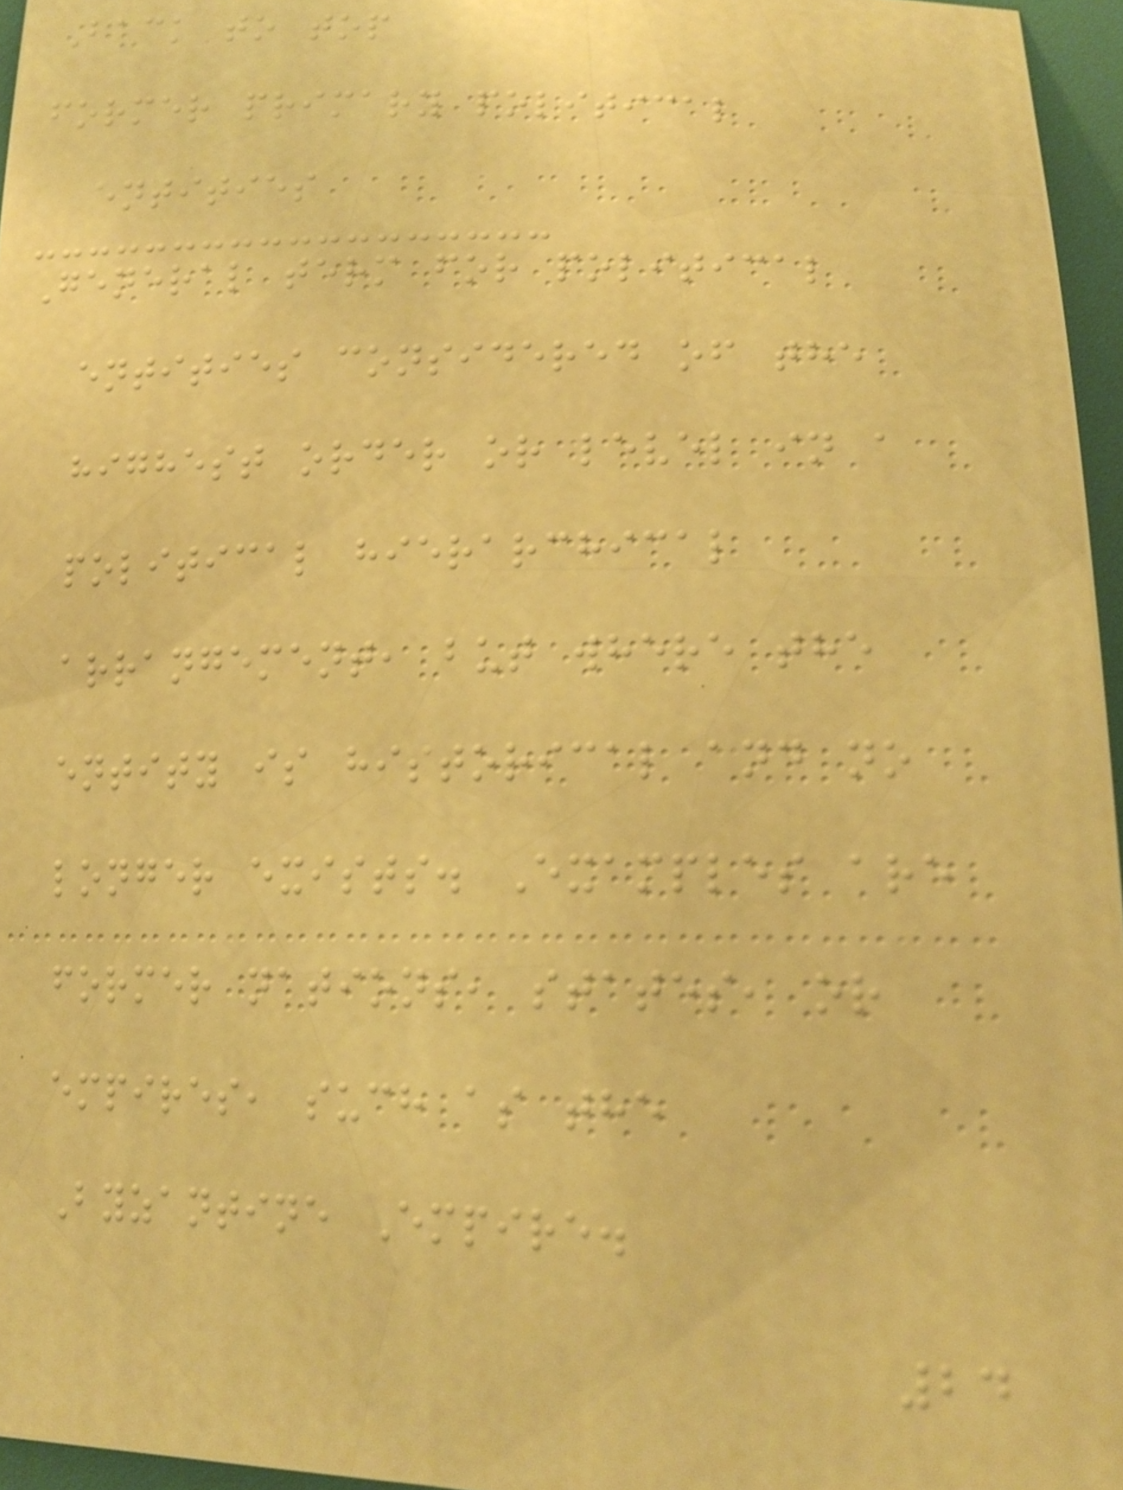Back to top
former primary political
entities
General term for political
entities considered of the
highest order or level in a
political hierarchical
arrangement, but where the
entity is historical and no
longer exists. Examples are
former nations, states, or
empires, such as the
Byzantine Empire.
24
